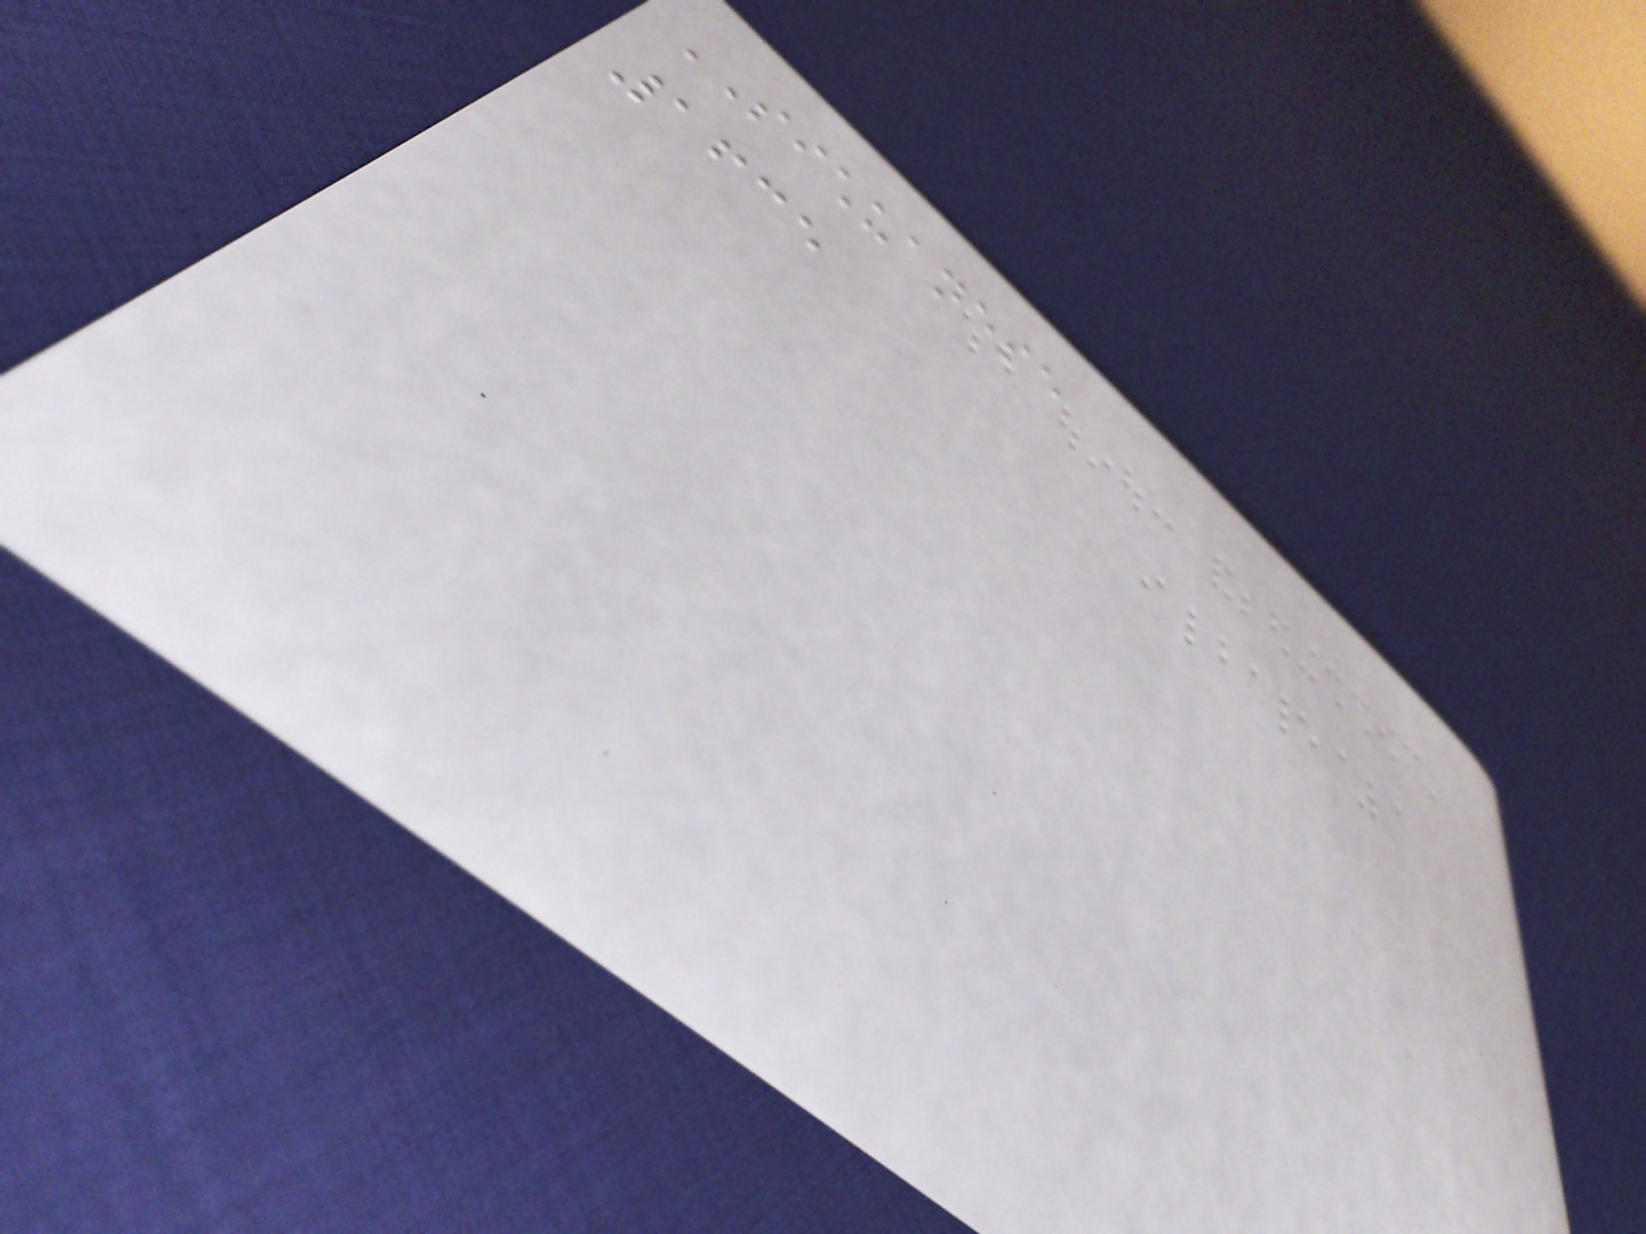SICHUANESE
1635
